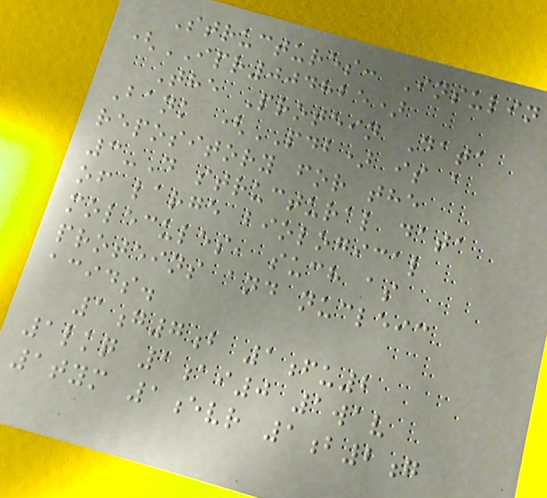Structures: Insulin
(IPR004825)
The Protein Data
Bank (PDB) is a
repository for the
3-D structural data
of large biological
molecules, such as
proteins and nucleic
acids.
1g7b 1fu2
1lkq 1ai0 1wav
1tym 1evr 1b2g
